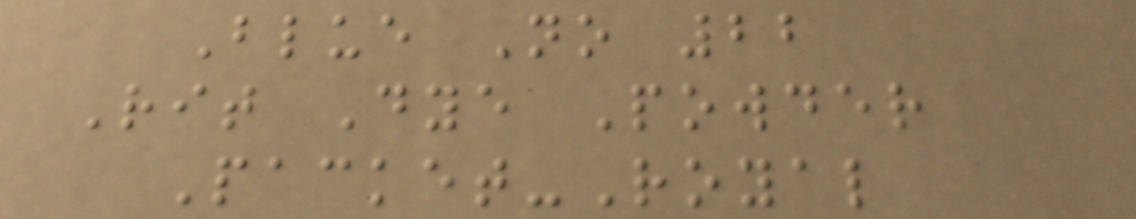Blue No 22
Rit Dye Powder
Packet-Royal
